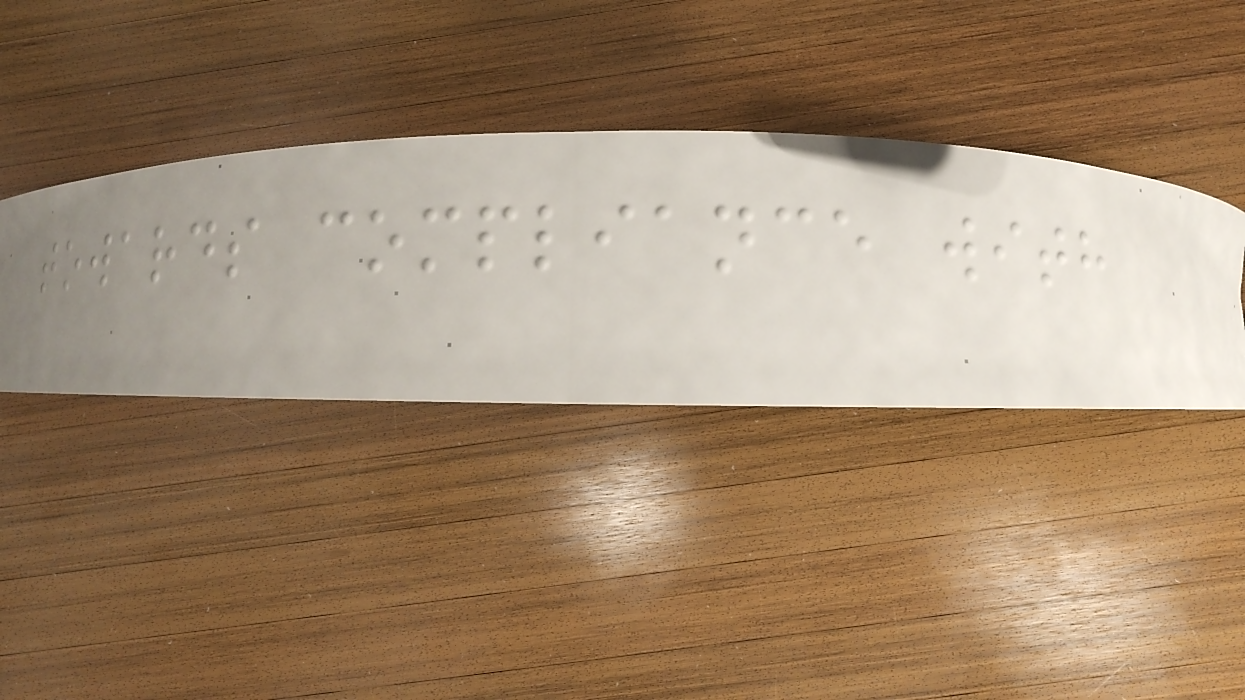towards compliance with
